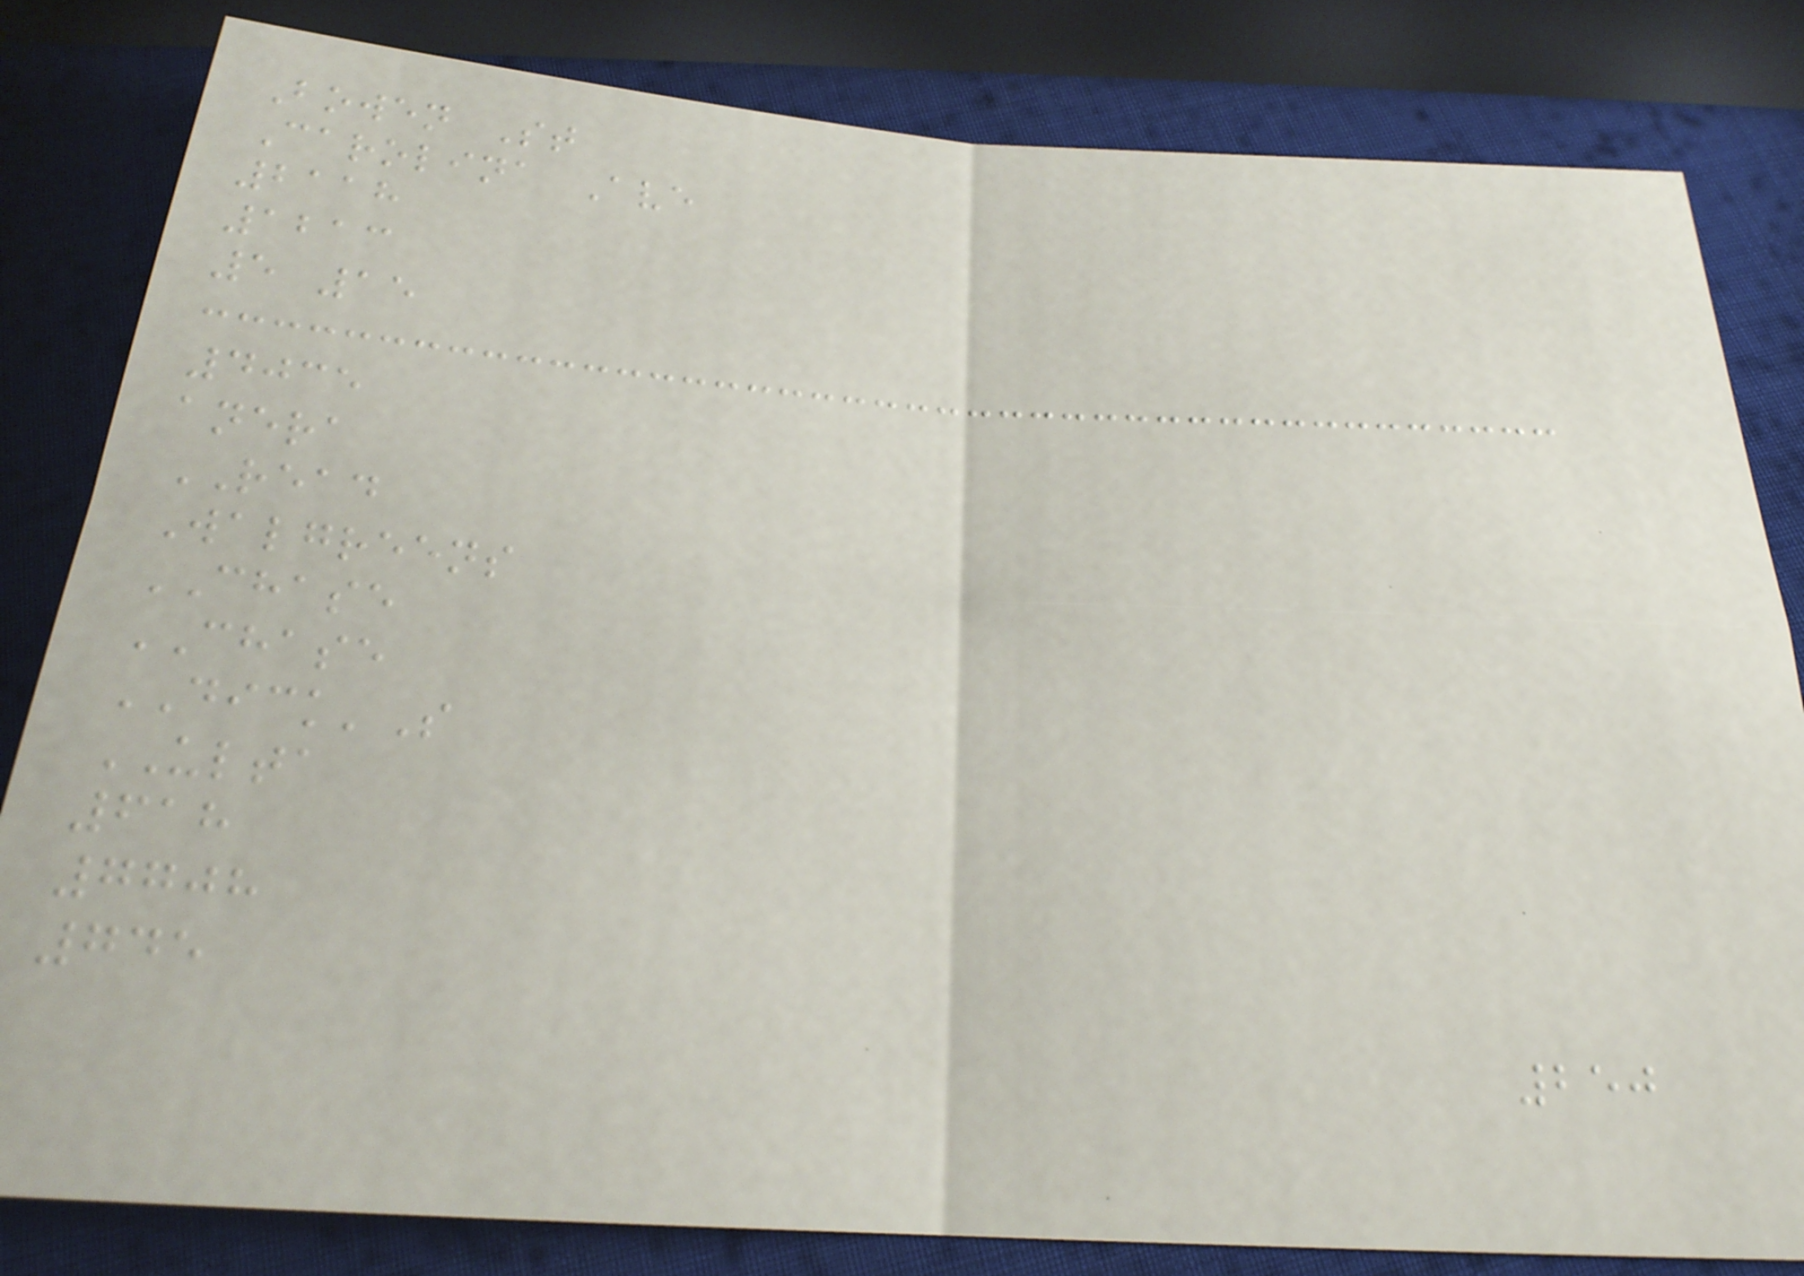Bowen St
Carolina Ave
2118
1213
5 15
4035
anera
READ
Walgreens
CHASE
CHASE
DICK'S
ULTA
618
7708
745
250
